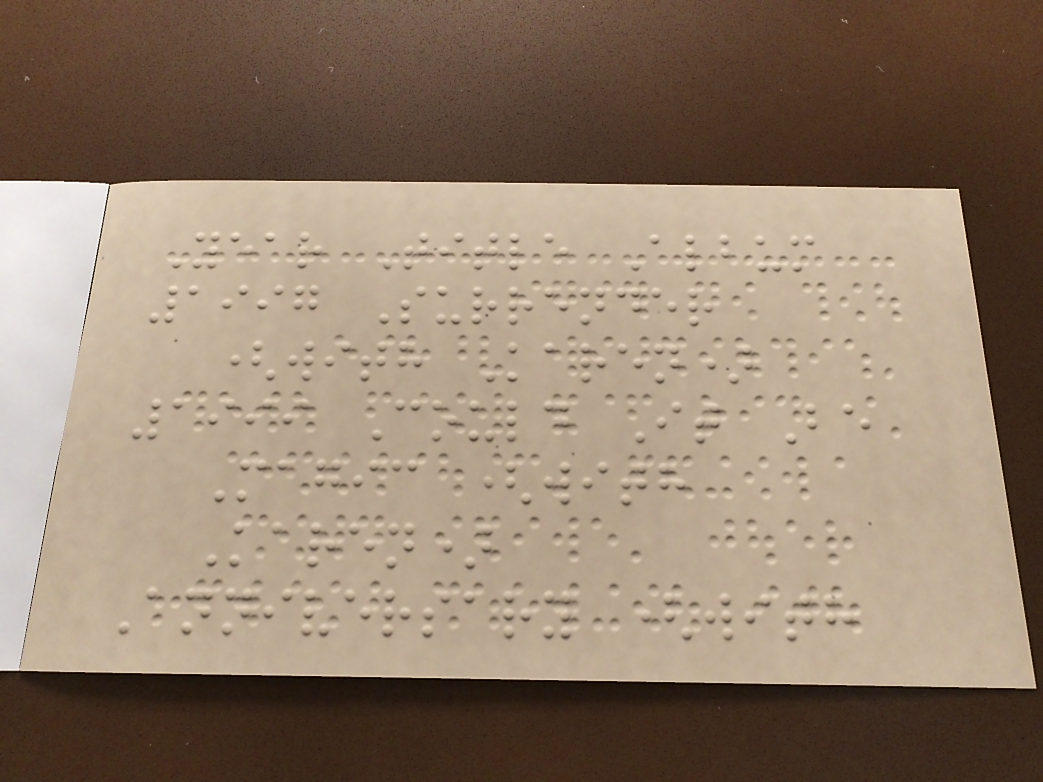Year Title Album
1997 Surrender
(with Karen)
1999 Could It Be
Magic (with
Karen)
Anniversary (with
